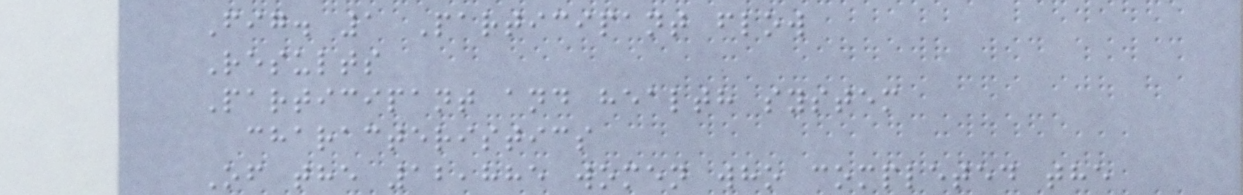Fig. 1 Participant flow
Results
Participant and health system
characteristics
Of the 12,885 women who completed the
